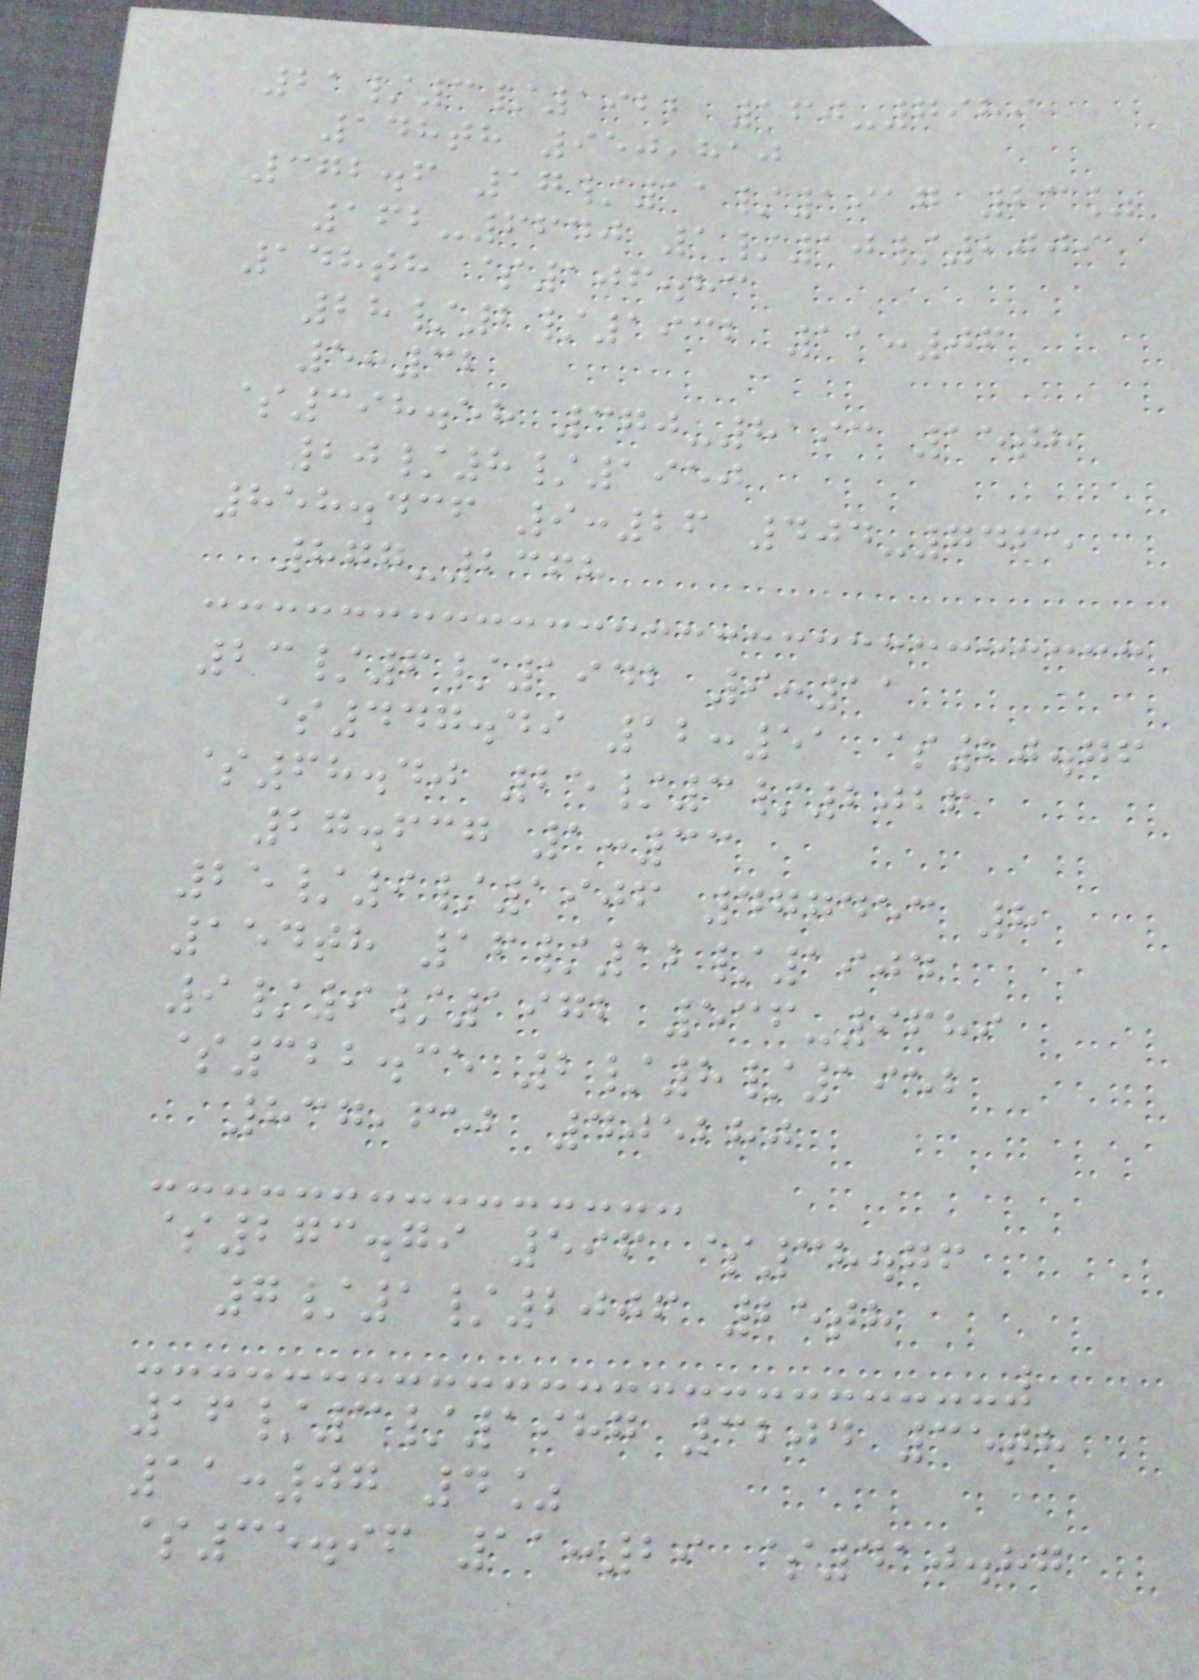21/3/1922 160-7989
148th 950,810
372.6 17/11/1917 23%
162-6640 1/10/2009
148th $106.83
28/2/1932 11:06
5:32
$398.58 370-8193 15th
20/8/1950
858.436 9:26 404-7465
877-2368
23/6/1942 9:11
$447.49 12:51 $20.76
$68.40 25/3/2026
27.637 1:33
25/9/1906 477453 8
154th 16/12/1904
9/9/1972 536-9689
$322.35 2/8/1952
837,652 405280
$273.79 596 $38.76
7/1/2006 25th
16/3/1987 3204 35th
11:07 4%
$35.96 11:29 $410.87
